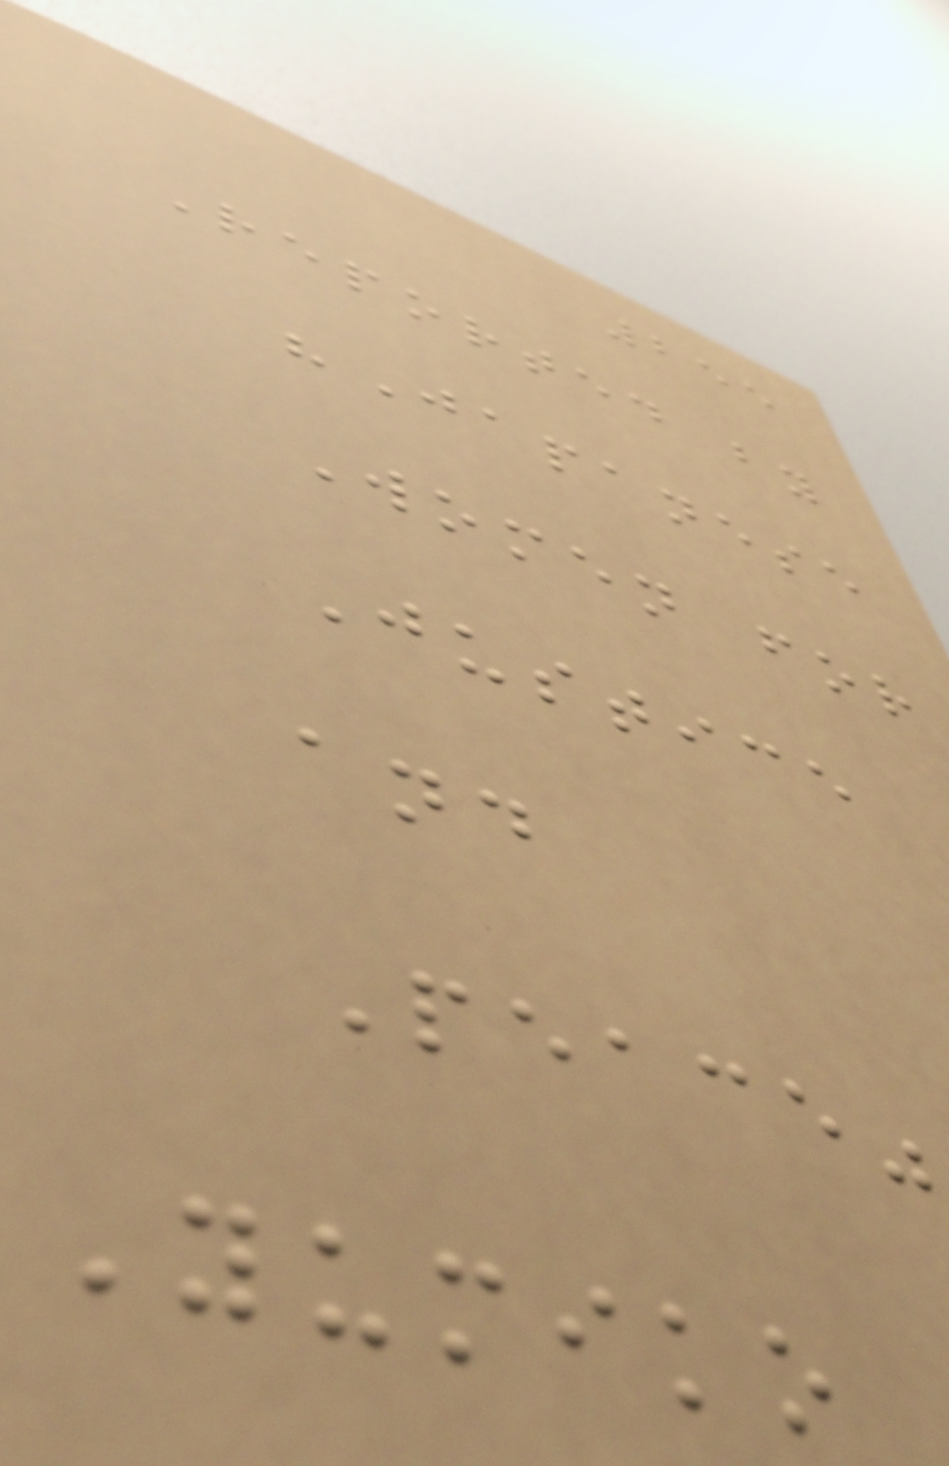255
Reported by
"Japanese
Women for
Justice
and
Peace"
Yumiko
